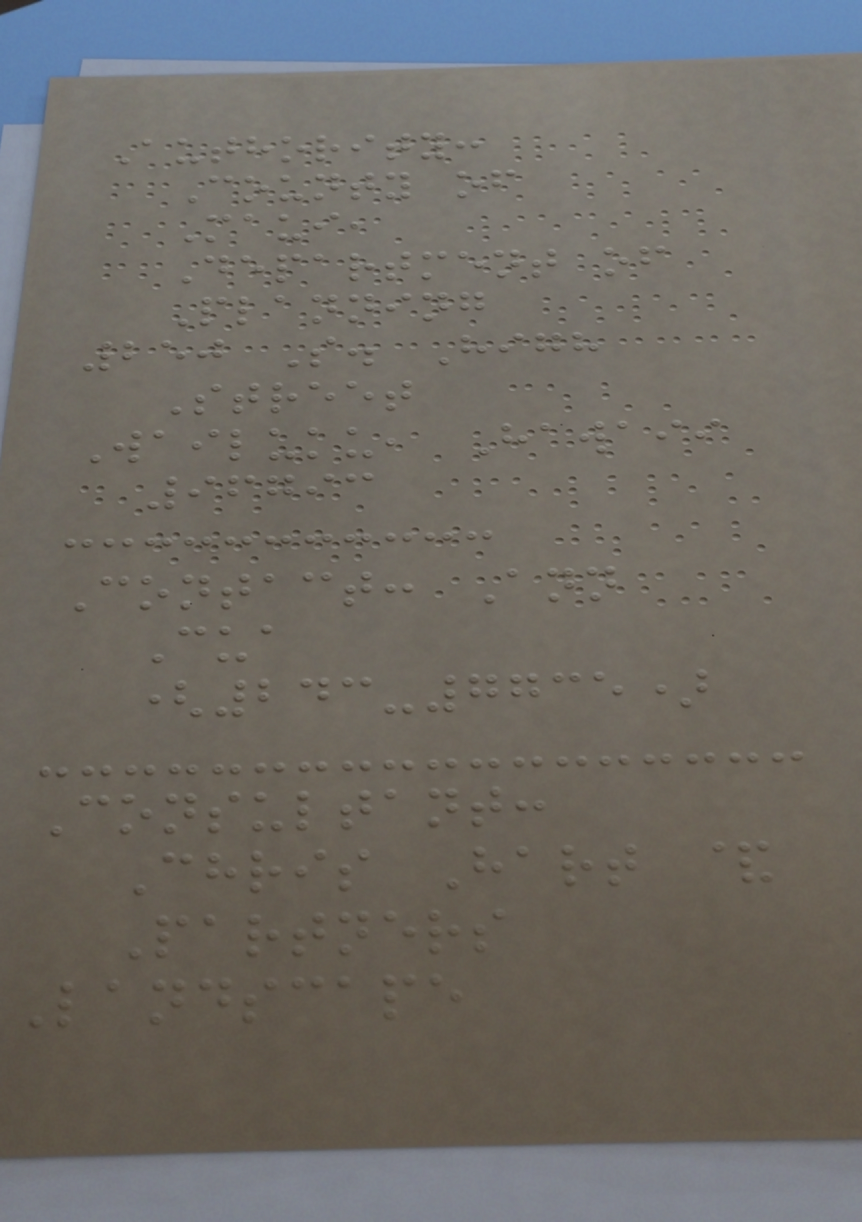Authority:
County of
Maui,
Department of
Planning
250 S. High
Street
Wailuku, Hawaii
96793
Contact: Ann
Cua
(243-7735)
Consultant:
Chris Hart &
Partners
Landscape
